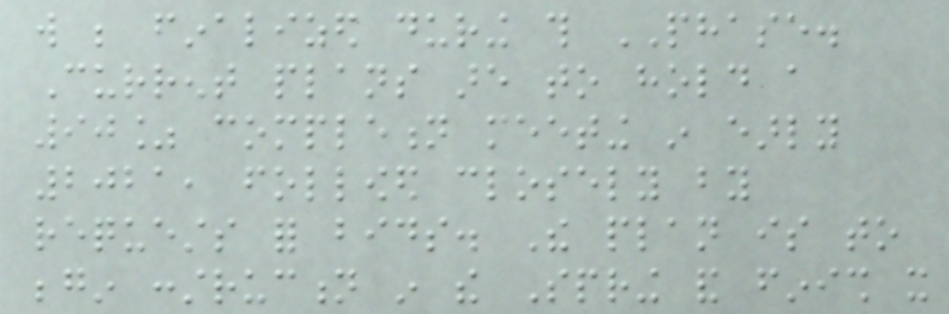will be finalized during this PHASE.
Current plans are to hold a
90% completion meeting in early
2021, followed closely by
requests for bids. The plan is to
begin construction in the Spring and finish it
